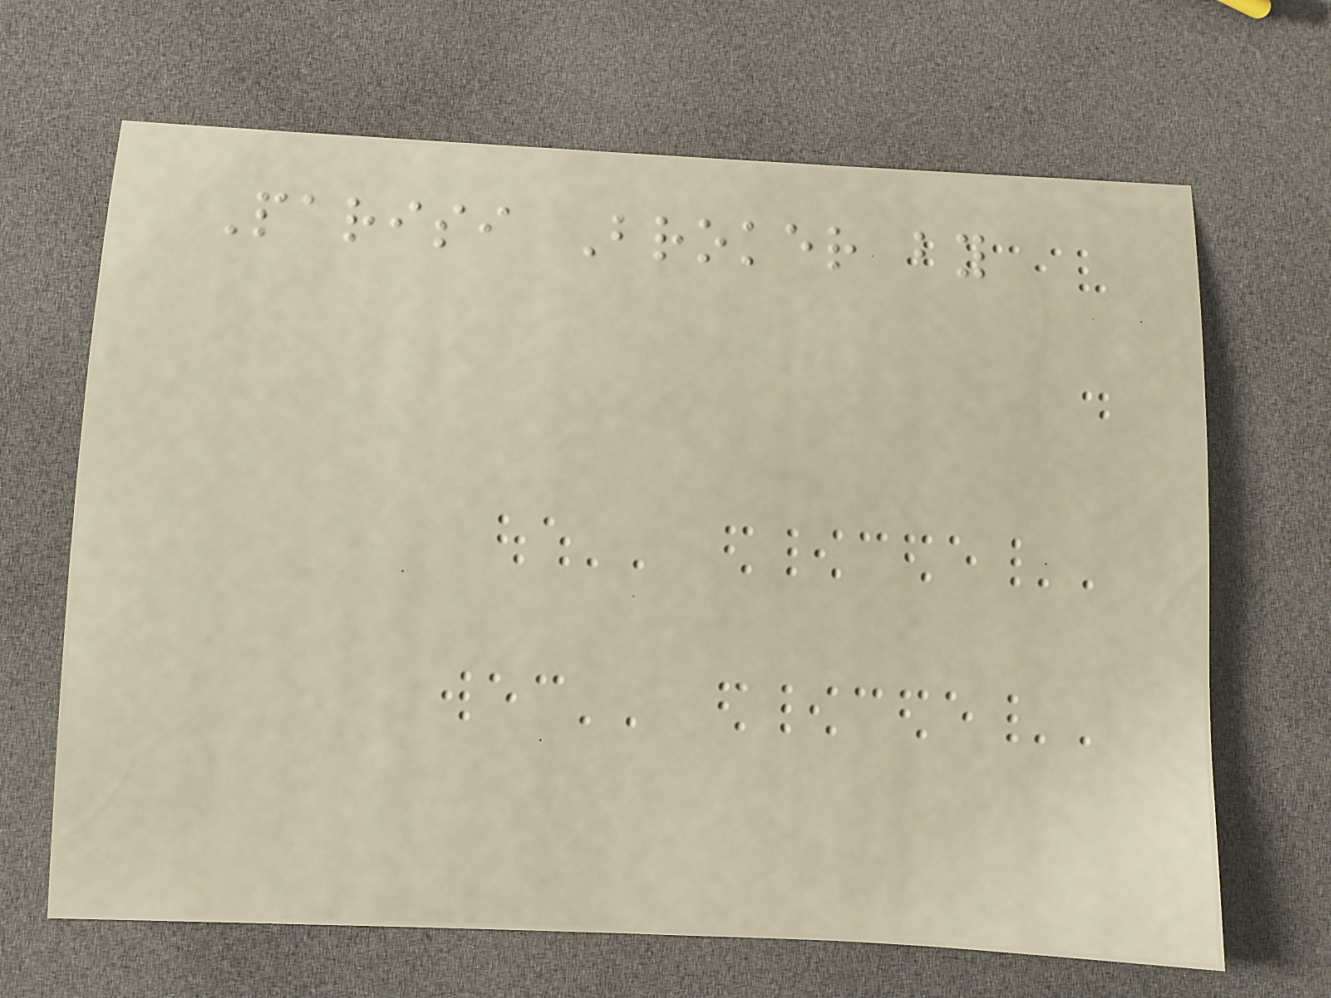Parisi Broker by
